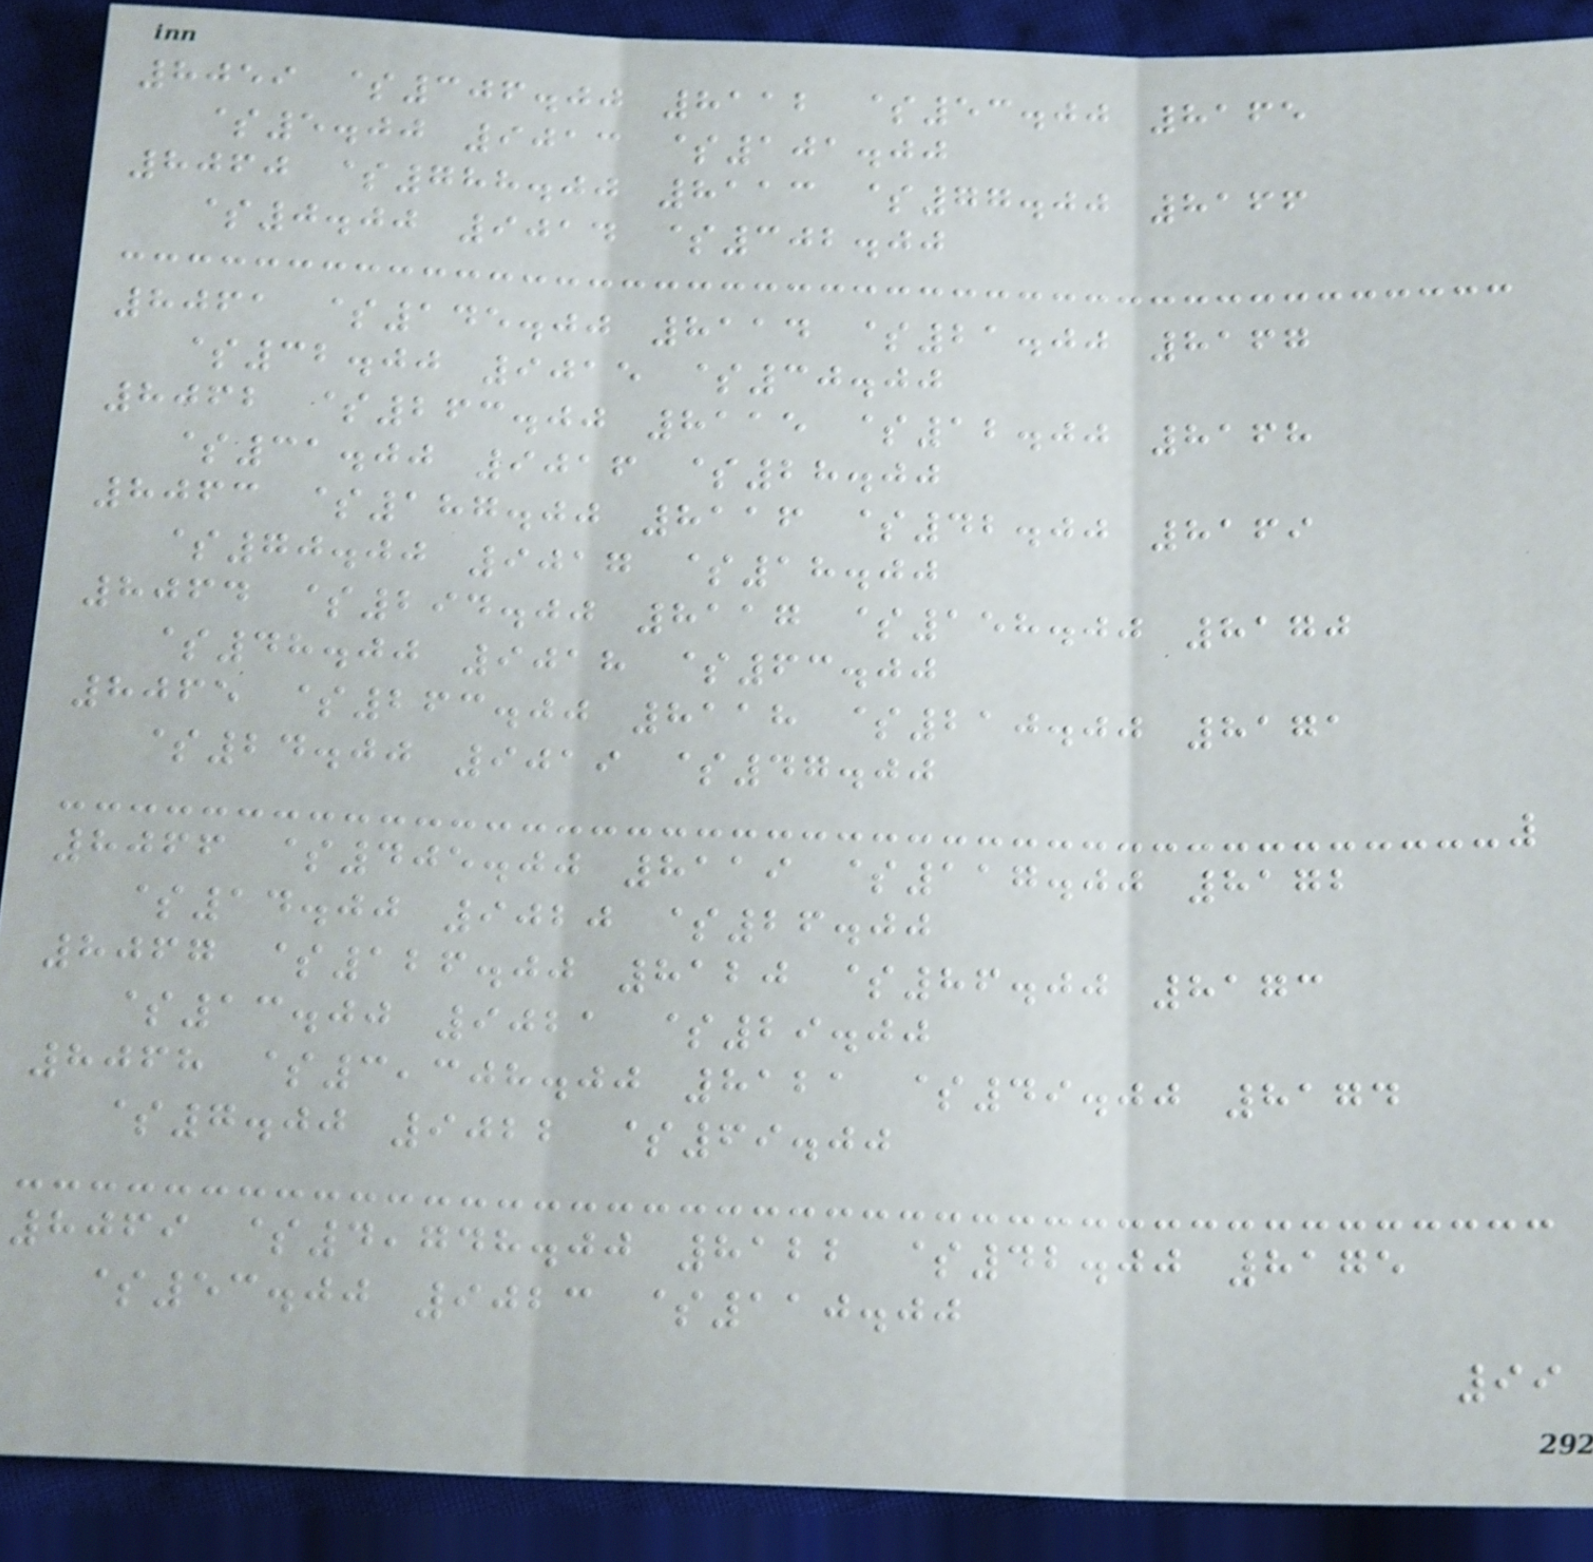8059 $306.00 8112 $53.00 8165
$5.00 9013 $101.00
8060 $788.00 8113 $77.00 8166
$0.00 9014 $302.00
8061 $145.00 8114 $21.00 8167
$32.00 9015 $30.00
8062 $263.00 8115 $12.00 8168
$31.00 9016 $28.00
8063 $187.00 8116 $42.00 8169
$70.00 9017 $18.00
8064 $294.00 8117 $158.00 8170
$48.00 9018 $63.00
8065 $263.00 8118 $210.00 8171
$24.00 9019 $47.00
8066 $405.00 8119 $117.00 8172
$14.00 9020 $26.00
8067 $126.00 8120 $86.00 8173
$13.00 9021 $29.00
8068 $3,308.00 8121 $49.00 8174
$7.00 9022 $69.00
8069 $4,748.00 8122 $42.00 8175
$53.00 9023 $110.00
99
